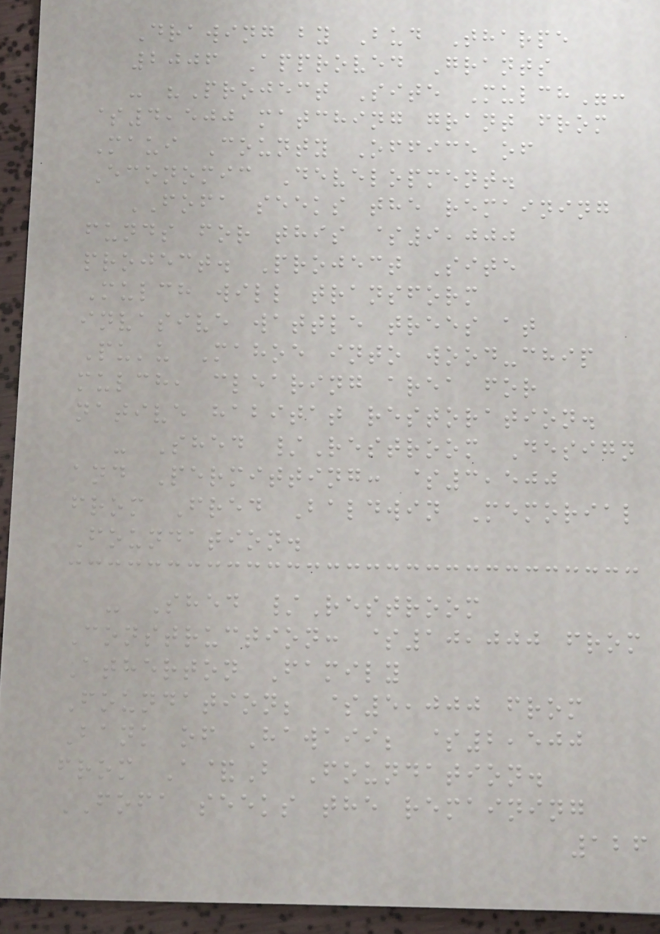Drawing by Bud Tharpe
2006 Approved Grants
- "Project Site Mulch":
$4,500 matching grant from
Maui County Office of
Economic Development.
FOFA seeks the remaining
funds for this $9,000
project. Project Site
Mulch will transform
invasive wattle trees at
Pu'u Mahoe into wood-chip
mulch, clearing area for
native habitat restoration.
- Shed /Restroom Design
and Permitting: $3,500
from Fred Baldwin Memorial
Foundation.
- Shed /Restroom
Construction: $10,000 from
Atherton Family
Foundation; $5,000 from
Bank of Hawaii; $2,500
from A&B Foundation.
FOFA seeks the remaining
126
